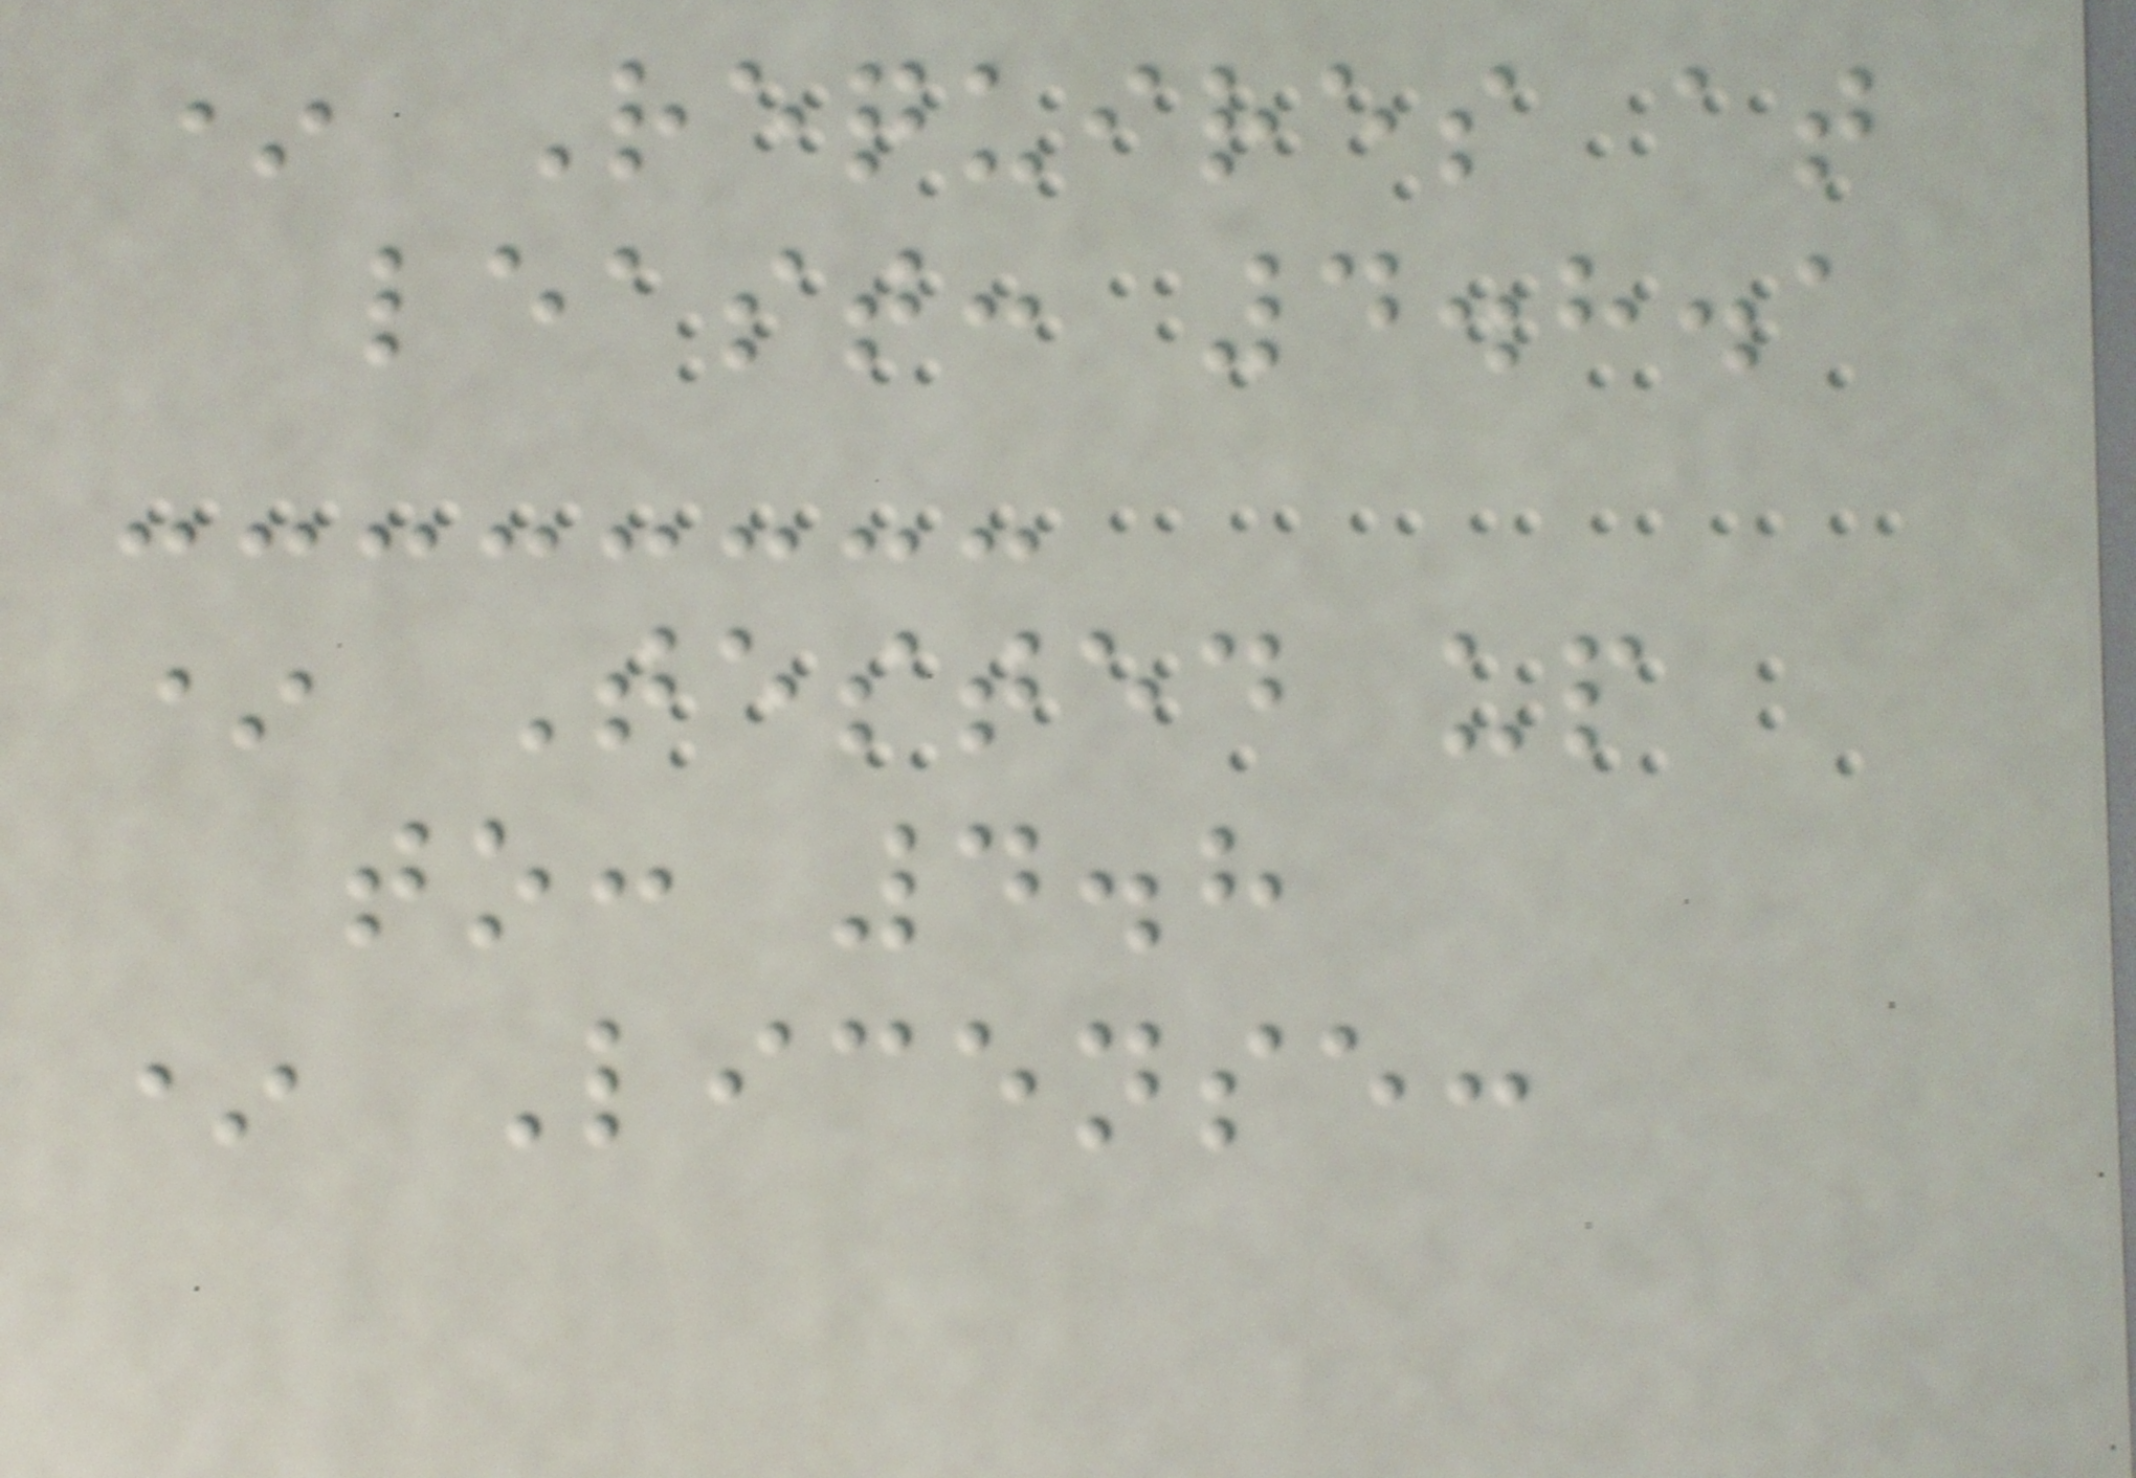* Requires at
least: 4.8.1
* Tested up
to: 4.8
* License:
